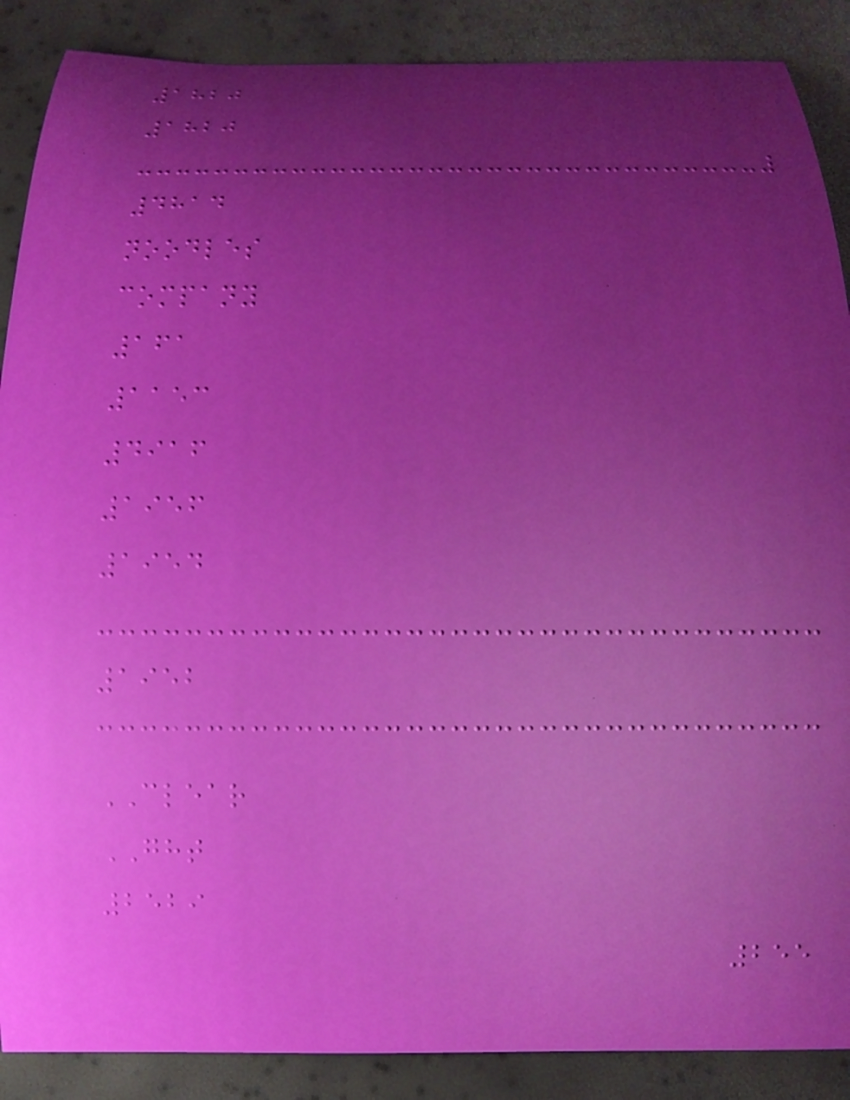1820
1820
4814
noodles
company
161
1153
4916
1956
1954
1952
CLEAR
GHT
2529
255
